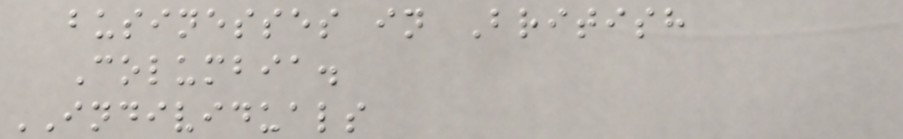businesses in British
Columbia.
INDIVIDUALS
